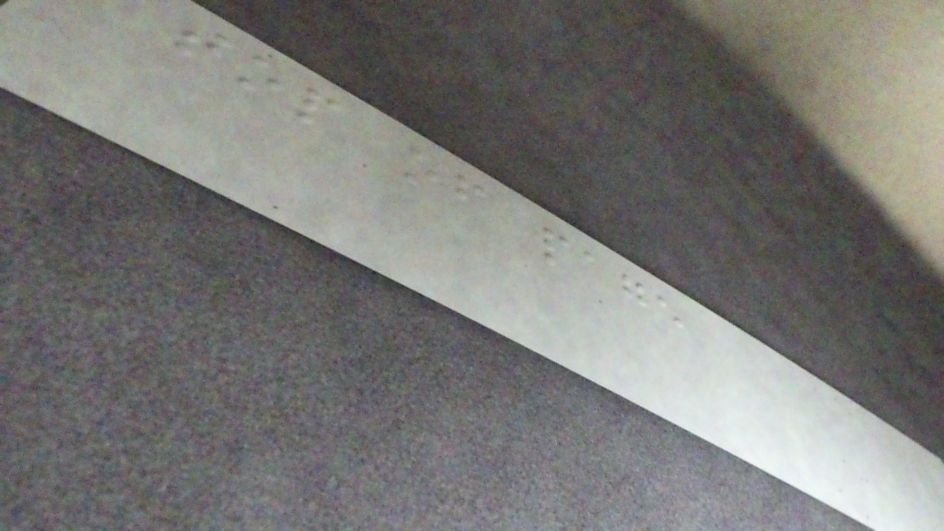top of page
